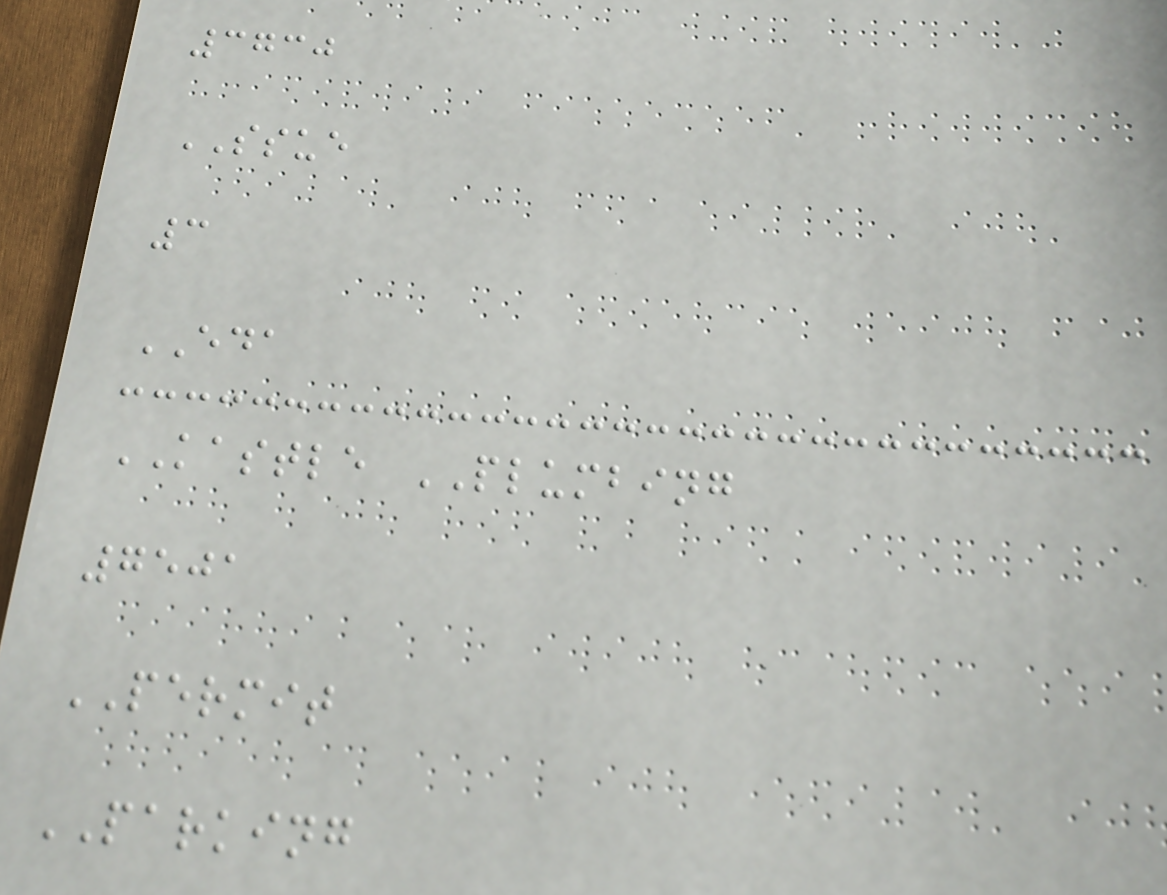3730
SSUE
3
EDA
KASTLE PLUMBING
7501
PERMIT
PARKING
